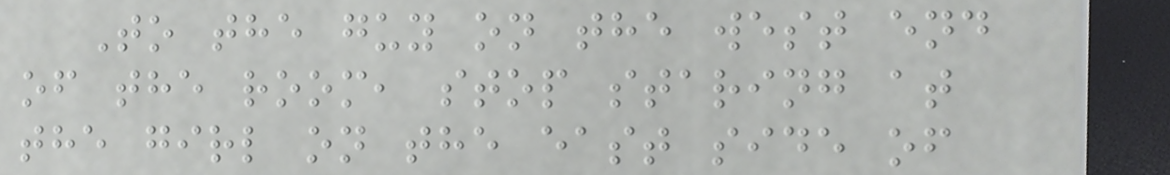To the guy on the west end
of the room, stop staring at
the girl on the east side of
